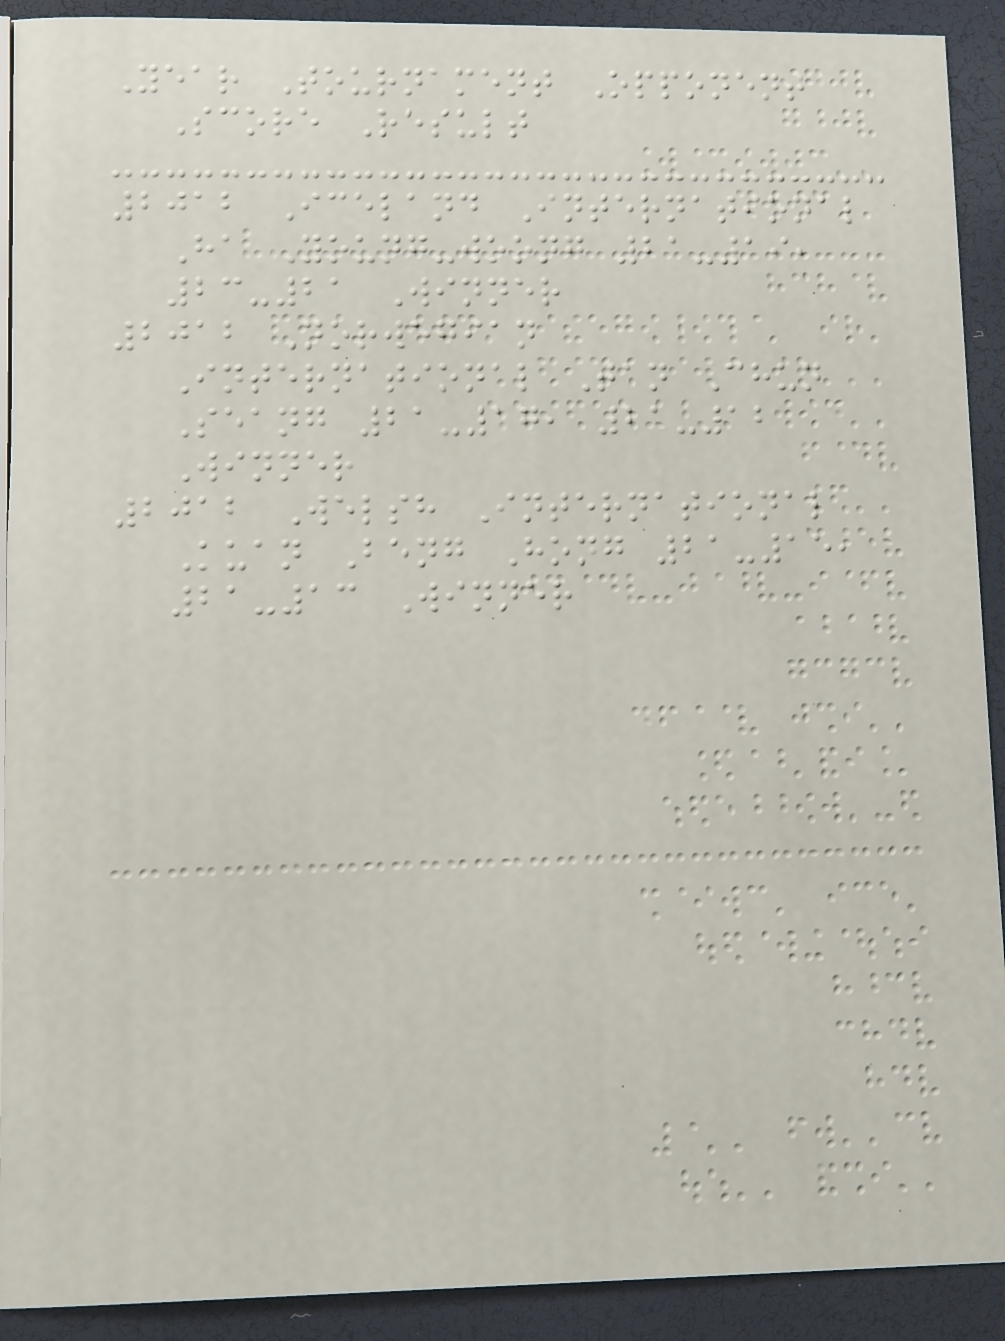Year Tournament Opponent
Score Result
2012 Iceland International
Ha Young-woong 21-19,
23-21 Winner
2012 Norwegian
International Tan Chun
Seang 21-17, 21-12
Winner
2012 Welsh International
Kuan Beng Hong 21-15,
21-13 Winner
